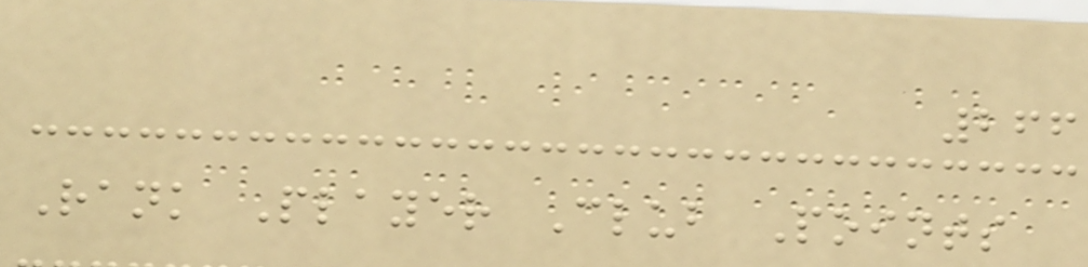266
Rank Player Club Points
